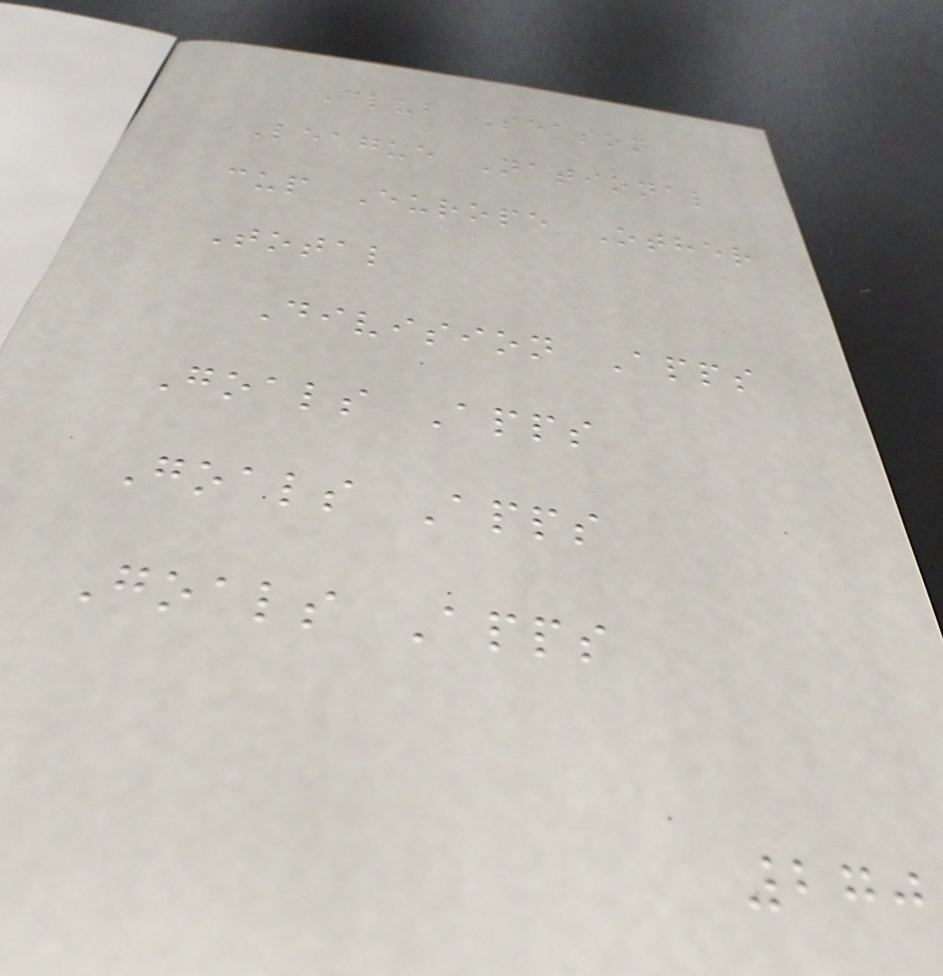Club Season
League National
cup Europe Other
Total
Division Apps
Goals Apps
Goals Apps
Goals Apps
270
